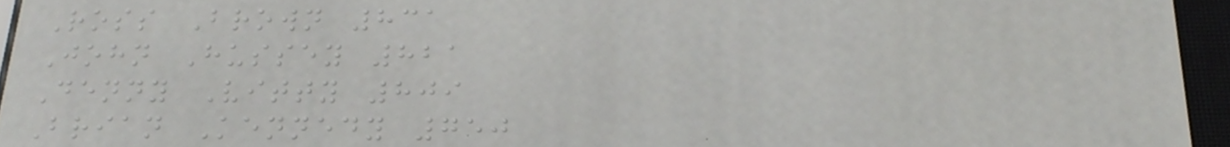Ross Brown 831
John Hussey 821
Denny Vitty 809
Brian Kennedy 750
